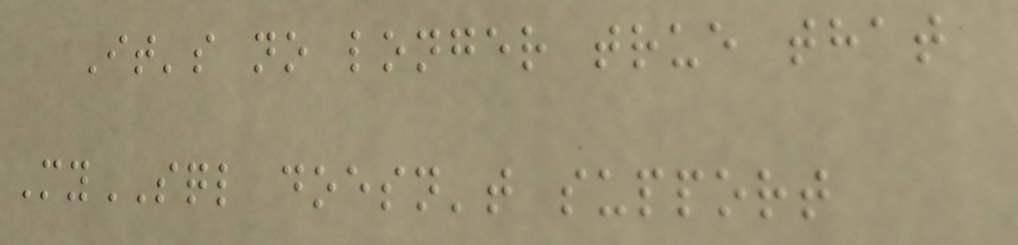It's no longer true that
MySQL doesn't support
